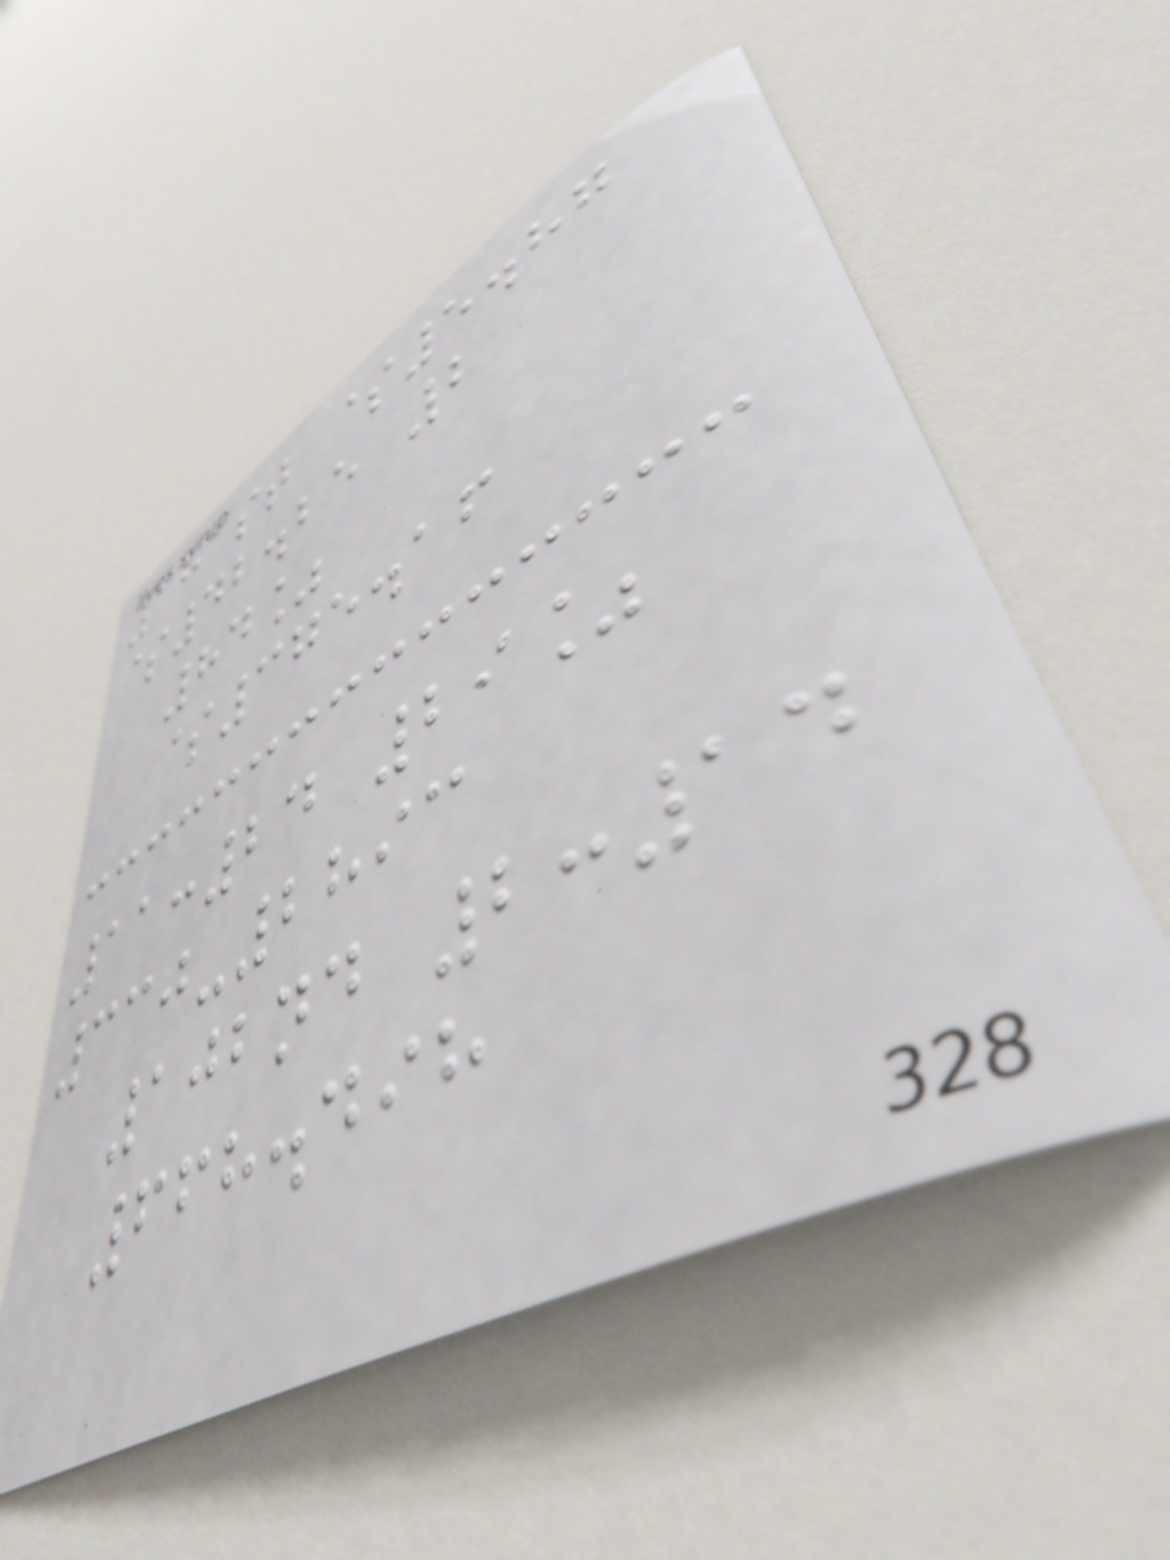181st $5.87
$42.25 2
84%
$375.16
11:24 29%
330-2893
102nd 2:14
668.498
